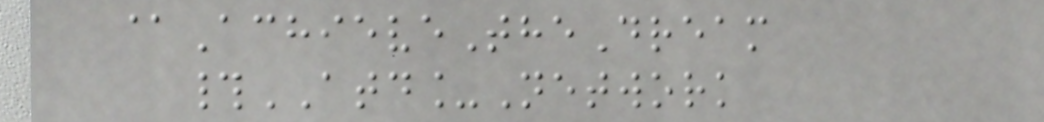@AchieveTheDream
#ATD_Network
